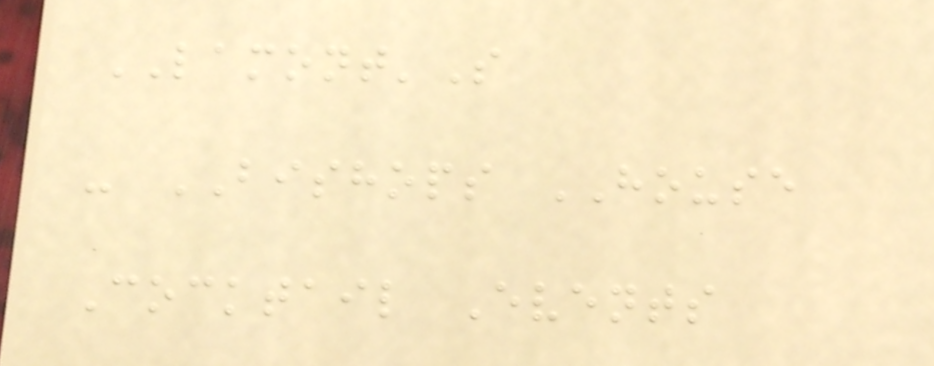LAMONT'S
- BISHOPS HOUSE
Cocktail Events
